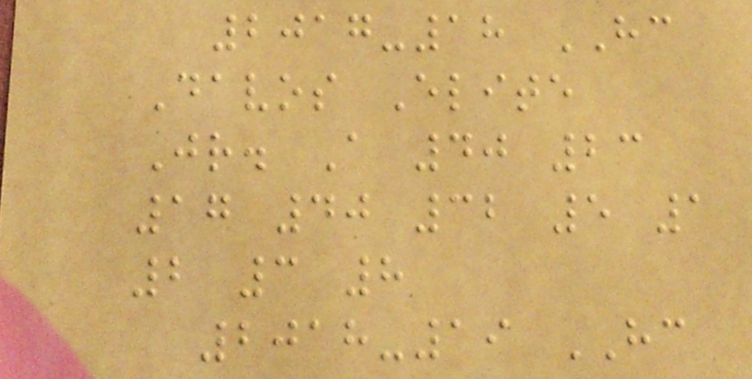2017-18 HC
Davos Elite
Jr. A 40 23
17 40 32 5 1
2 3 8
2018-19 HC
